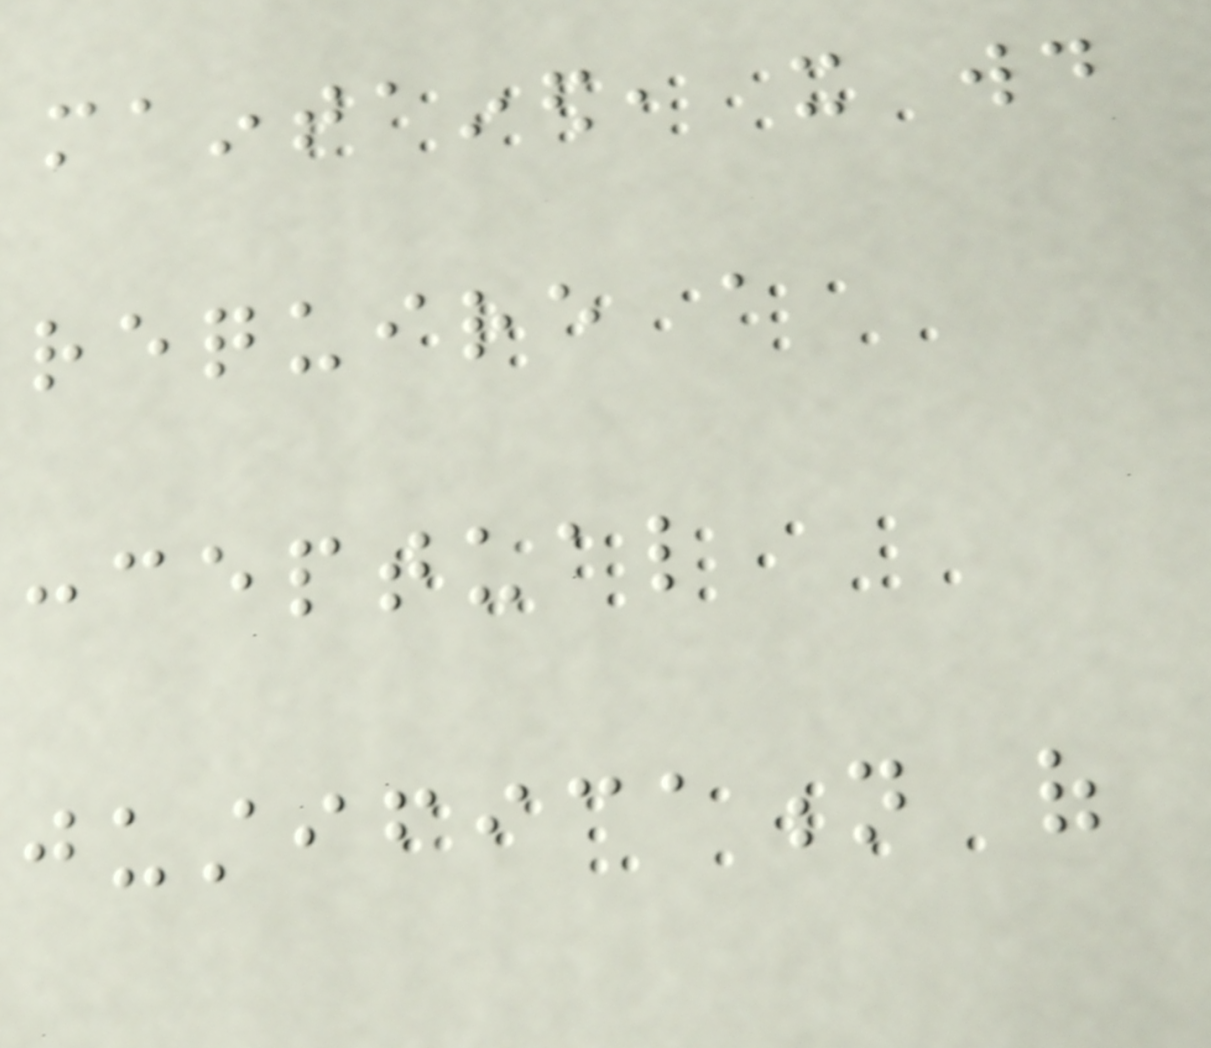maintained, it would
require a
conceptual
justification of
